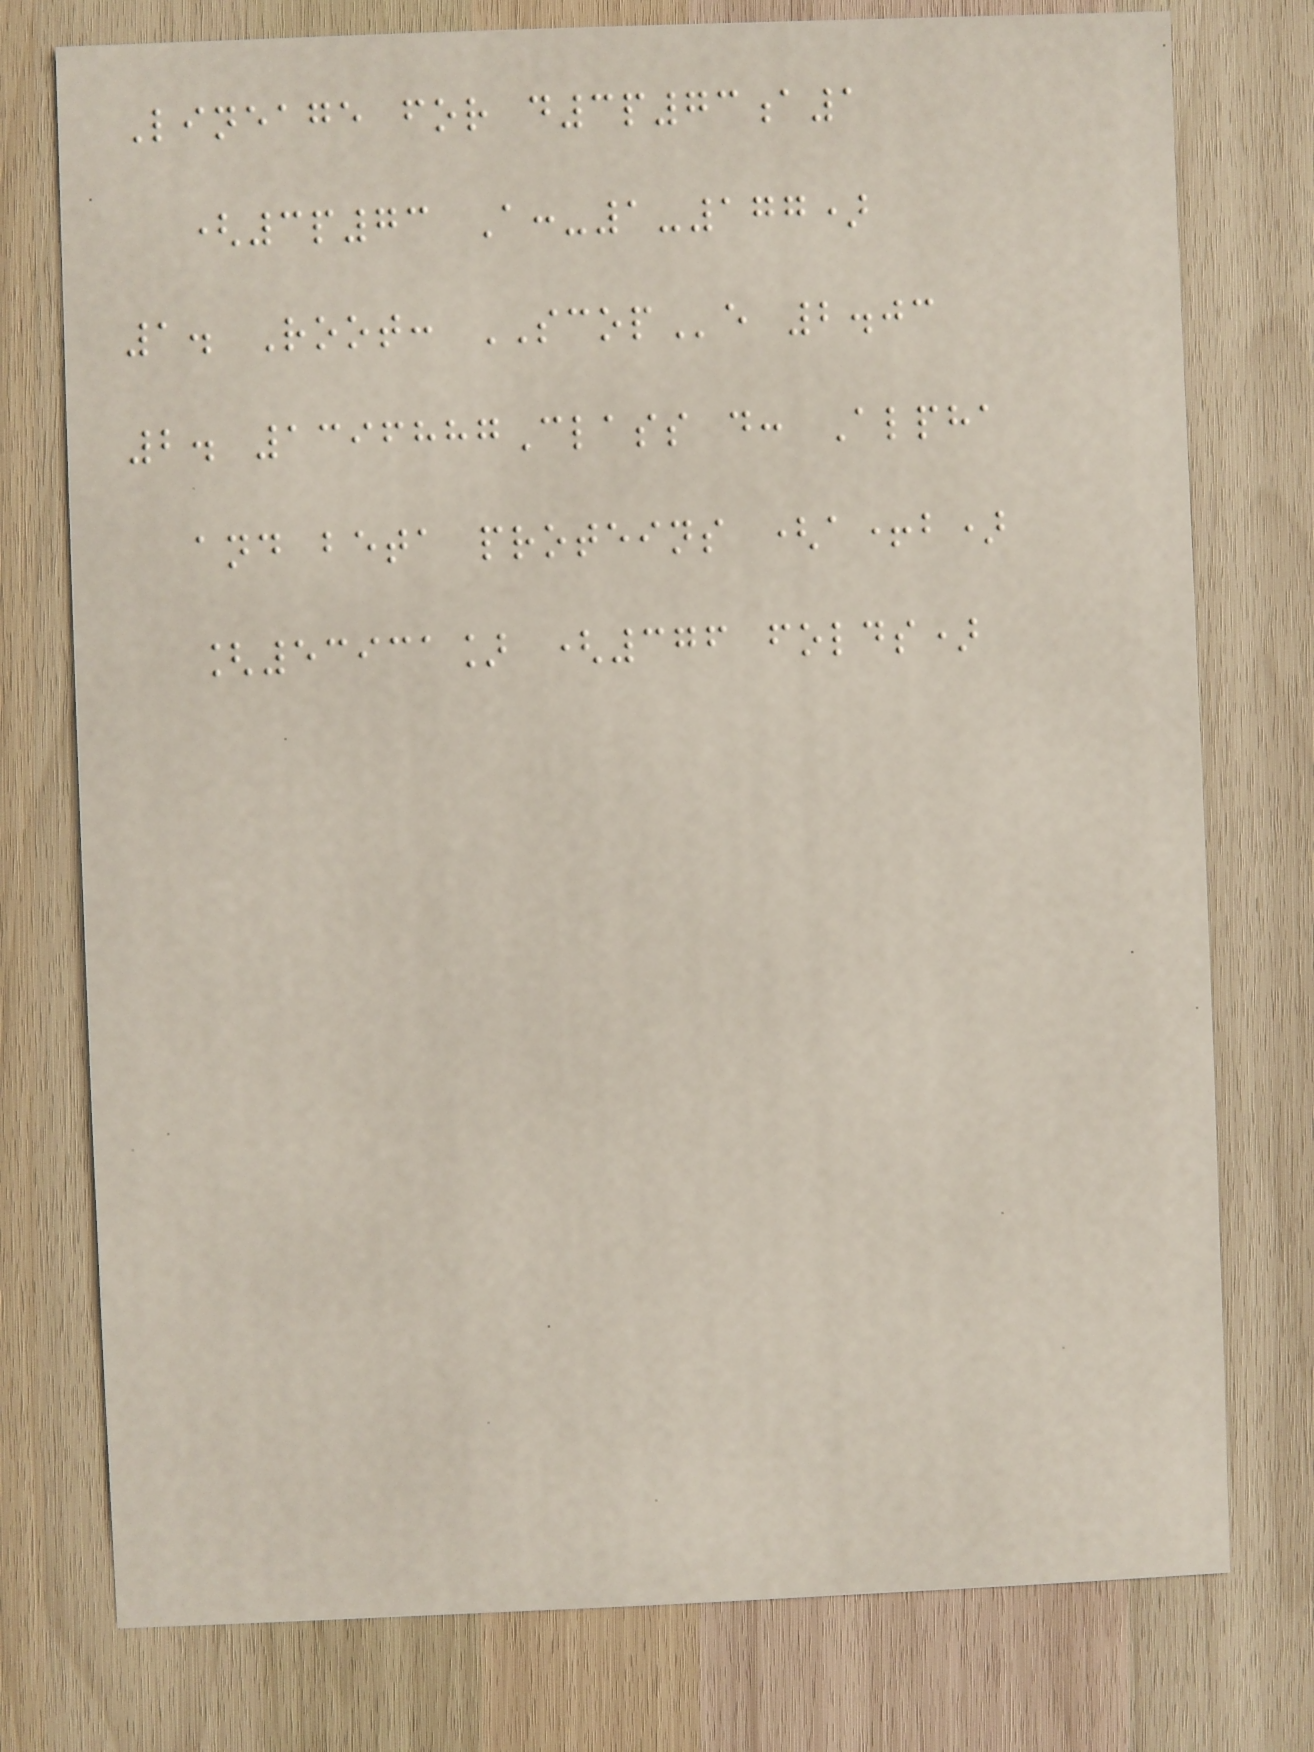Lineage for d3p73a1
(3p73 A:-1-177)
1. Root: SCOPe 2.03
2. 1396887Class d: Alpha
and beta proteins (a+b)
[53931] (376 folds)
